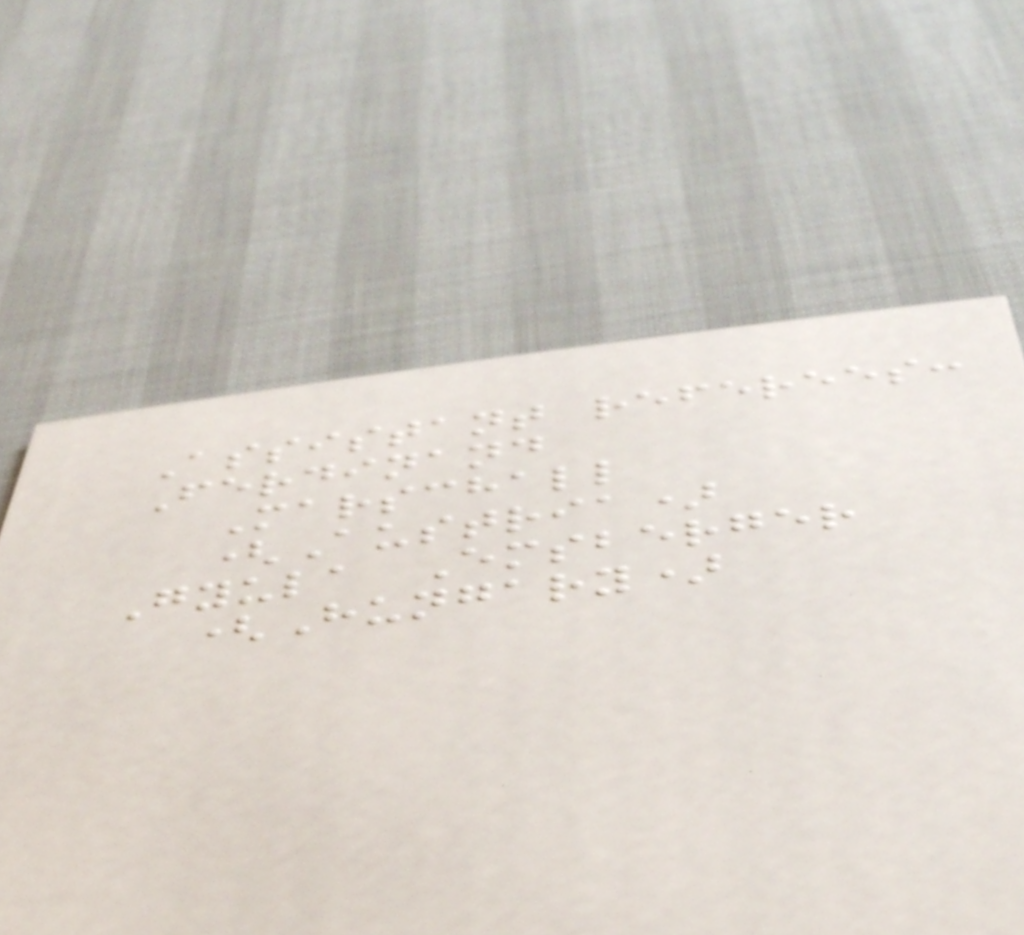Assistant referees:
Ferdinand
Marschall
(Austria)
Gyula Emsberger
(Hungary)
